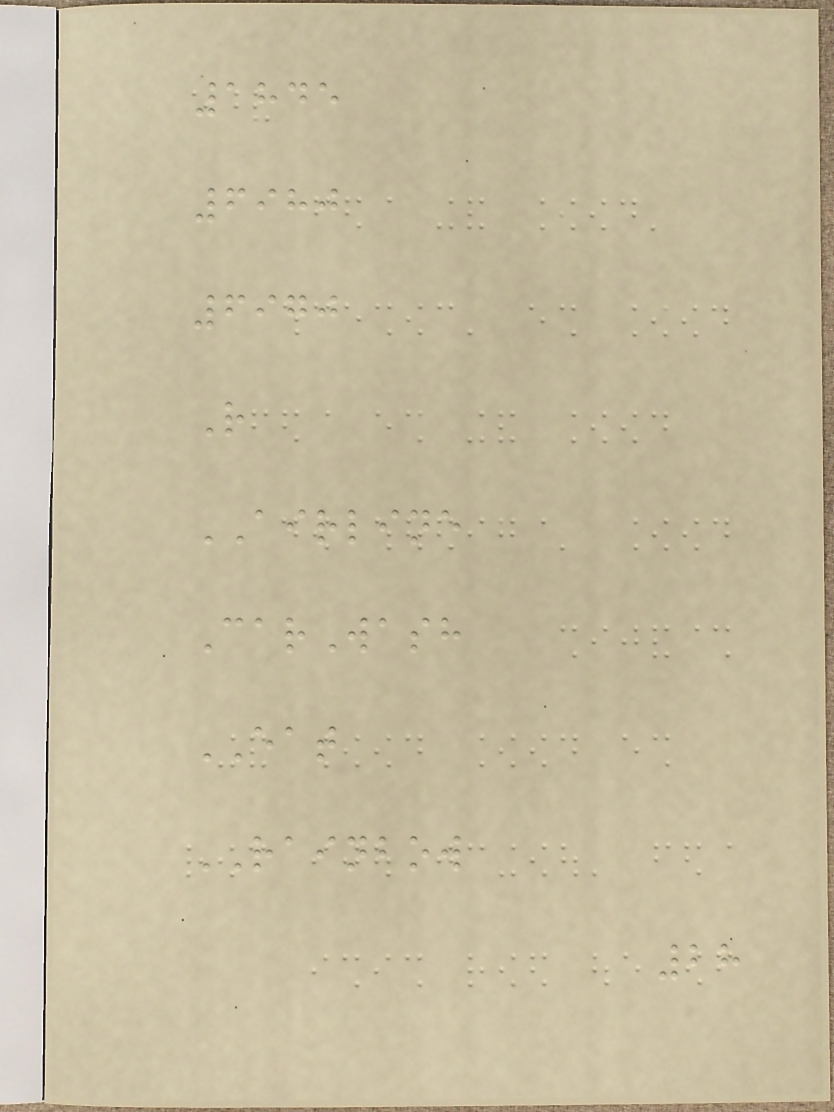1845
6980
6970
R
AIRLINE
CarWash
EAT
RAINBOW
28
